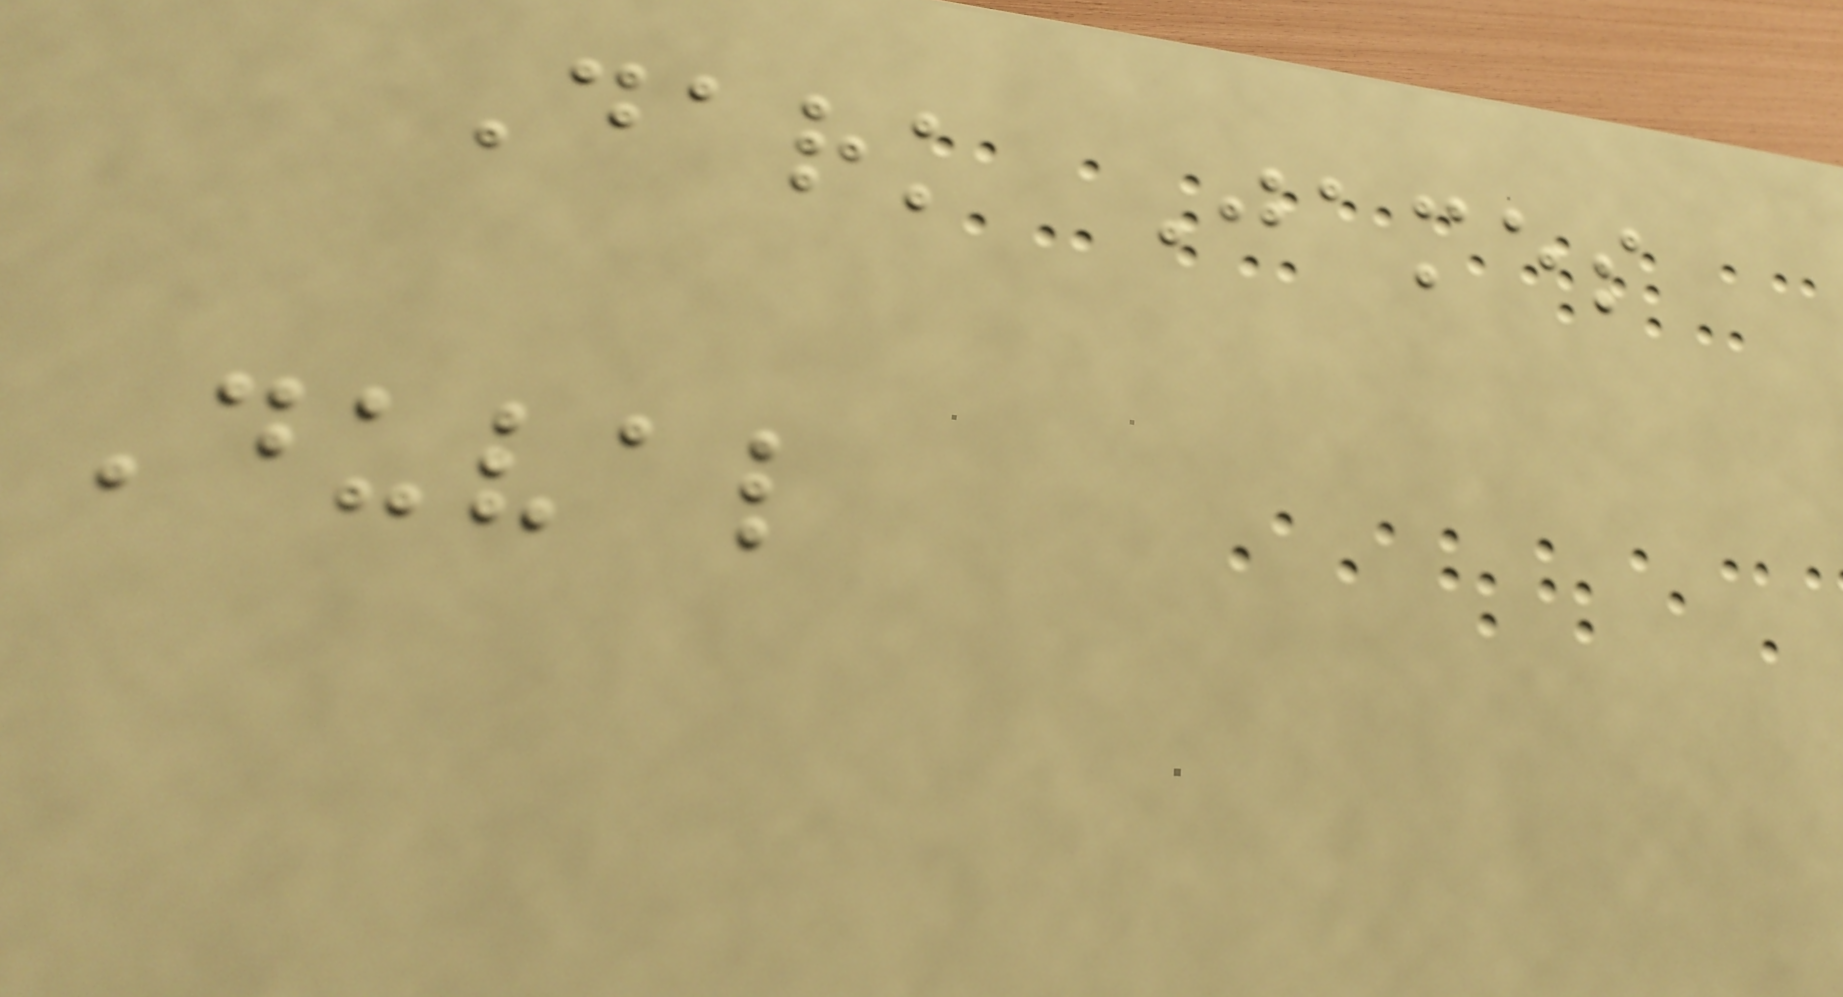Dark James
Duval
